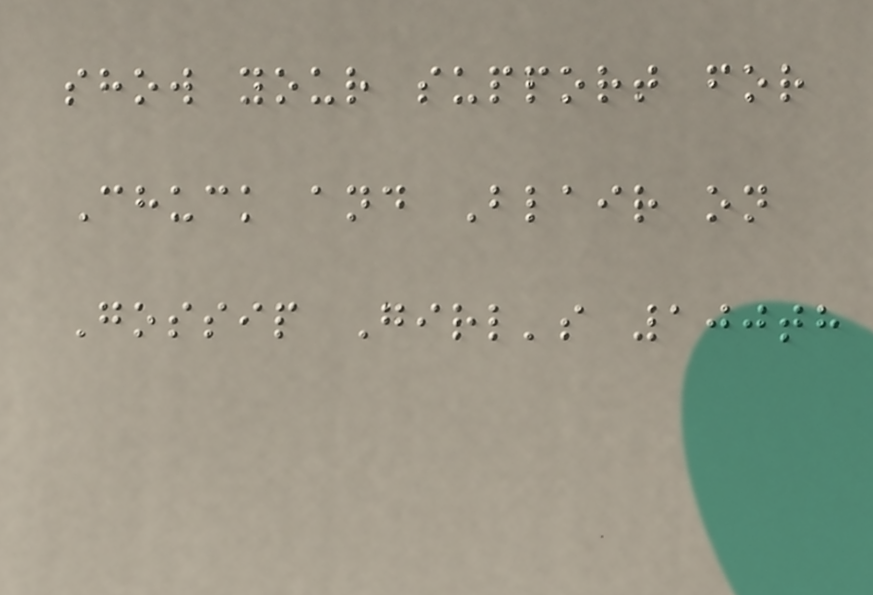show your support for
Chuck and Blair on
Gossip Girl's 100th
